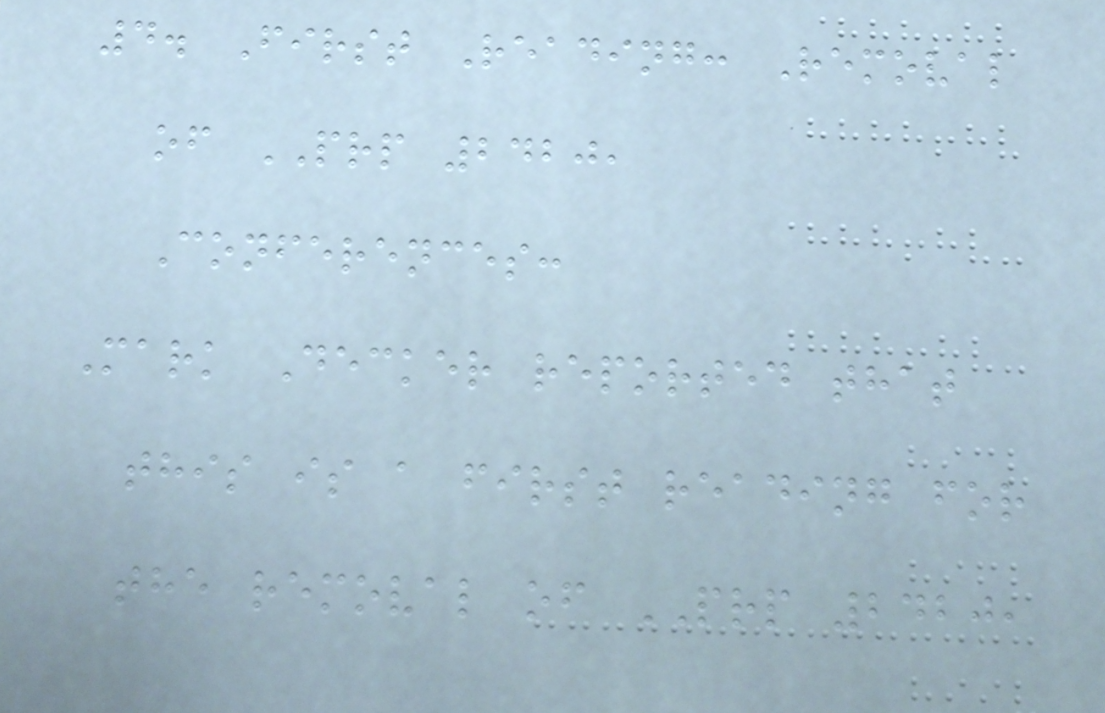4. First Reading: Removal
of PRP 2420,
Conferences:
Mark Decker reported that
this is a first reading for
the removal of PRP 2420,
